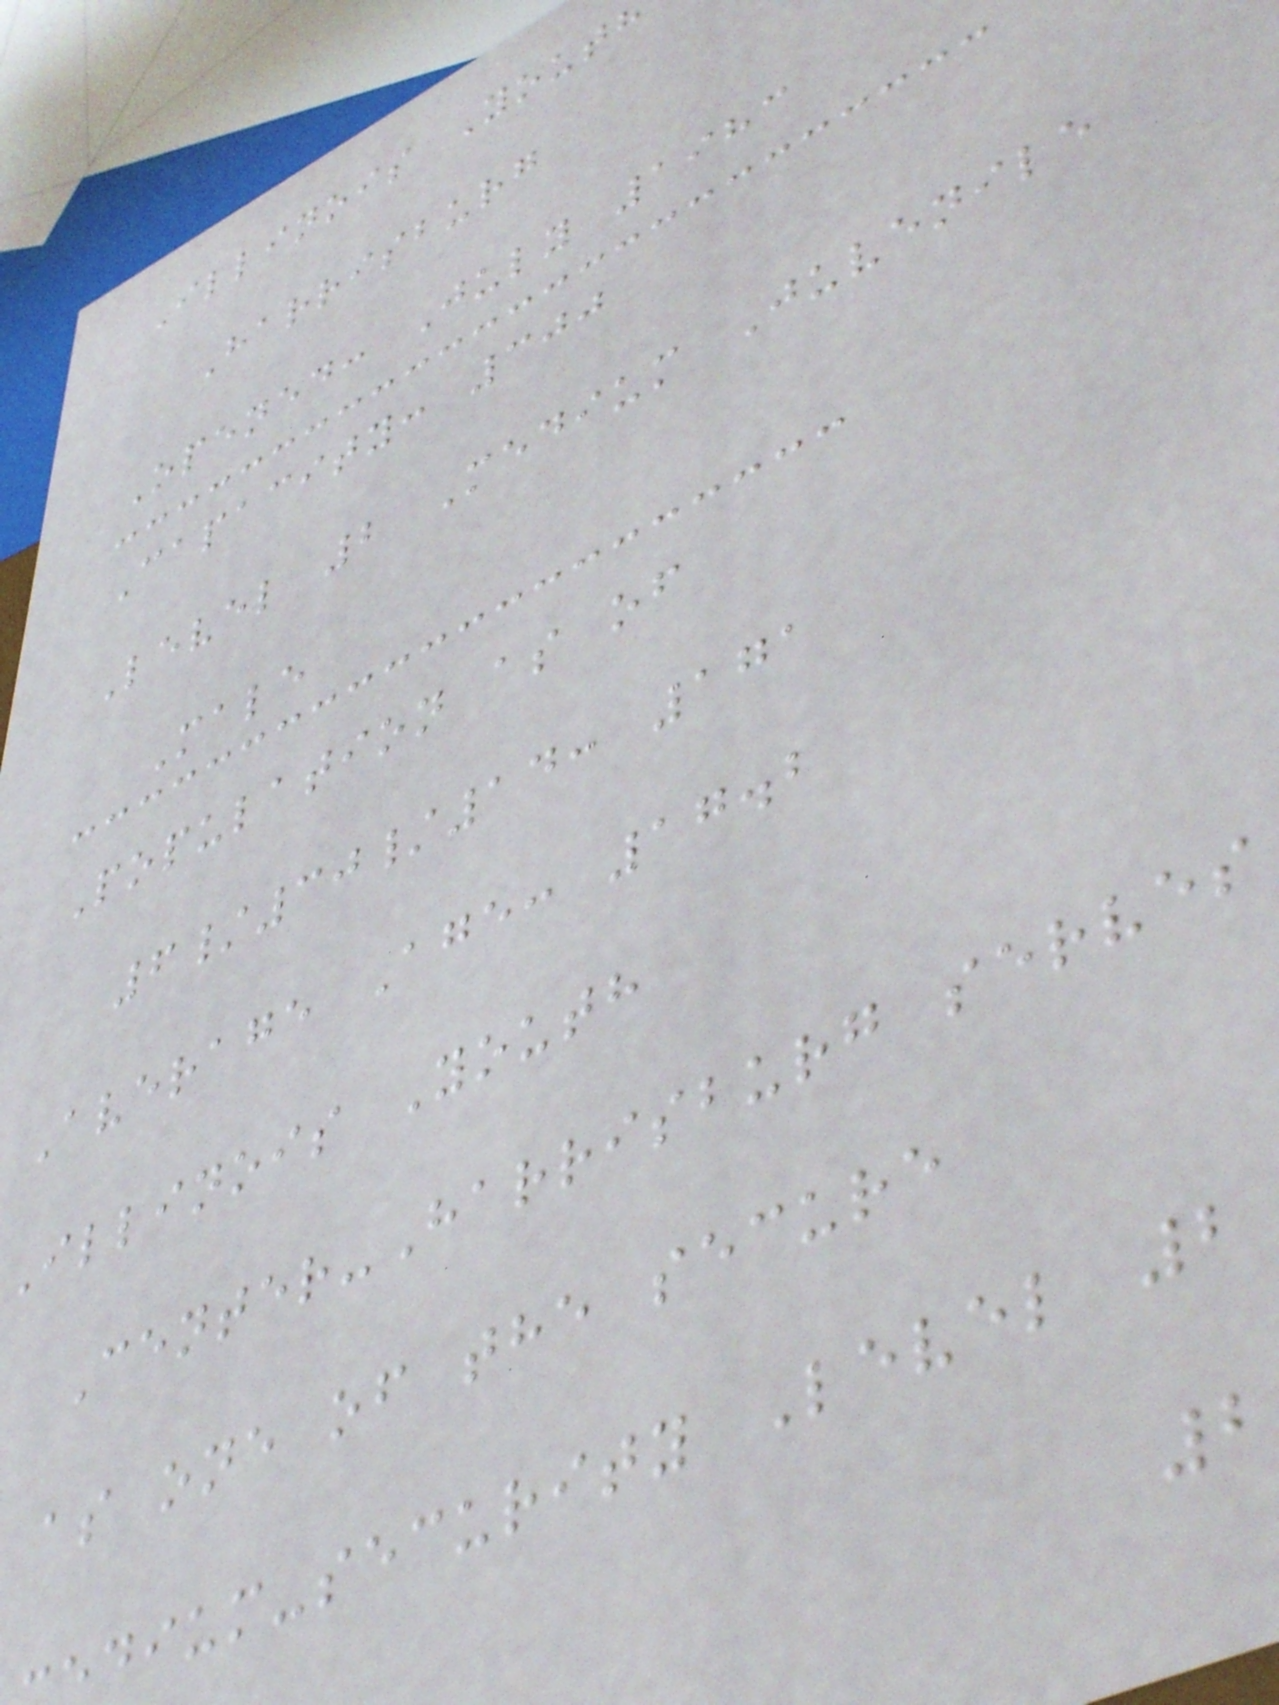Illinois Youth
Harrisburg
Opened: July 1983
Capacity: 300
Level 2 Medium Juvenile
Male
Population as of
6/30/14: 171
Average Age: 17.2
Illinois Youth
Center-Harrisburg serves
as one of the secure
dium-security Level 2
